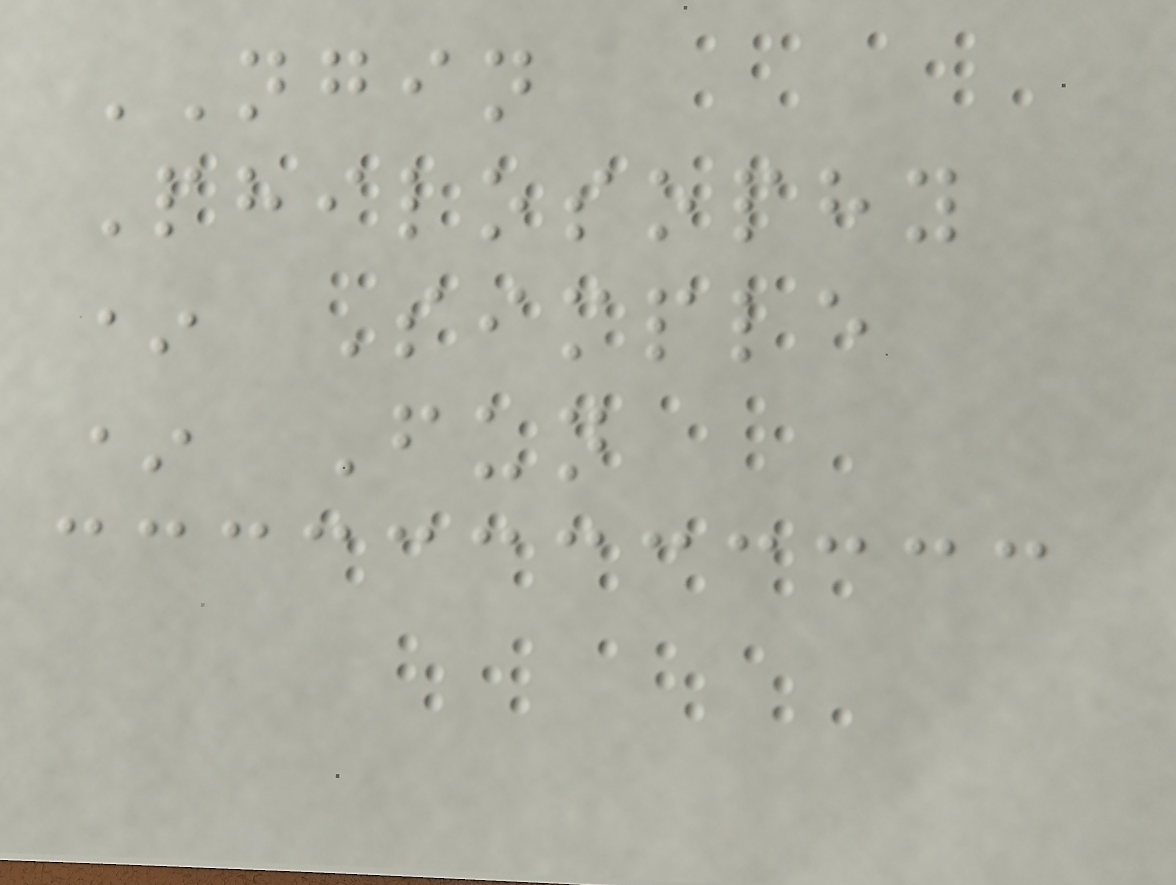NGIN
Philosophy
* Simple
* Fun
